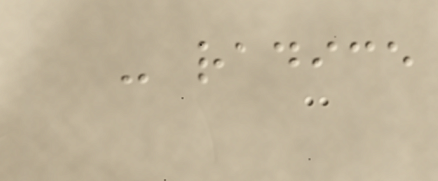- radice
